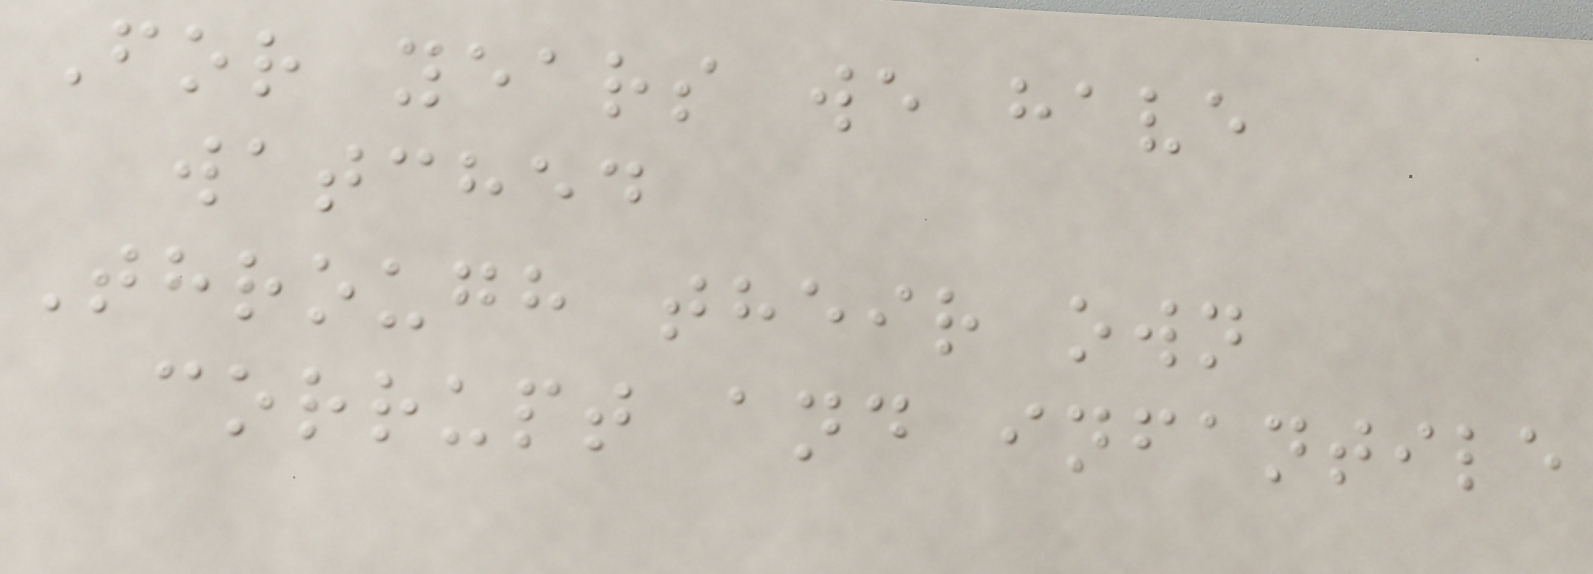For years we have
watched
Through their own
corrupt and infantile
